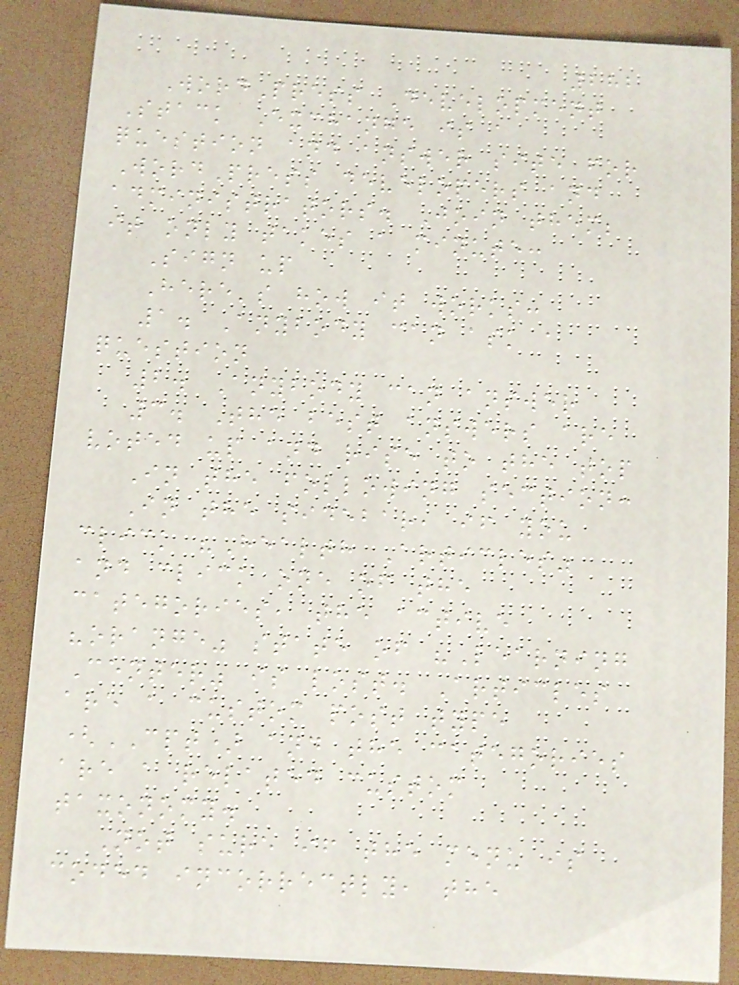282
WordPress Development
Stack Exchange is a
question and answer site for
WordPress developers and
administrators. Join them;
it only takes a minute:
Sign up
Here's how it works:
1. Anybody can ask a
question
2. Anybody can answer
3. The best answers are
voted up and rise to the top
In the following section:
In the sidebar, if you
click "Health Articles"
and click one of the
categories, the active
"orange" state of "Learning
Center" is lost. Articles
are a custom post type
(CPT) and the categories
are a related custom
taxonomy.
Not sure if the menu is
coded incorrectly, the
